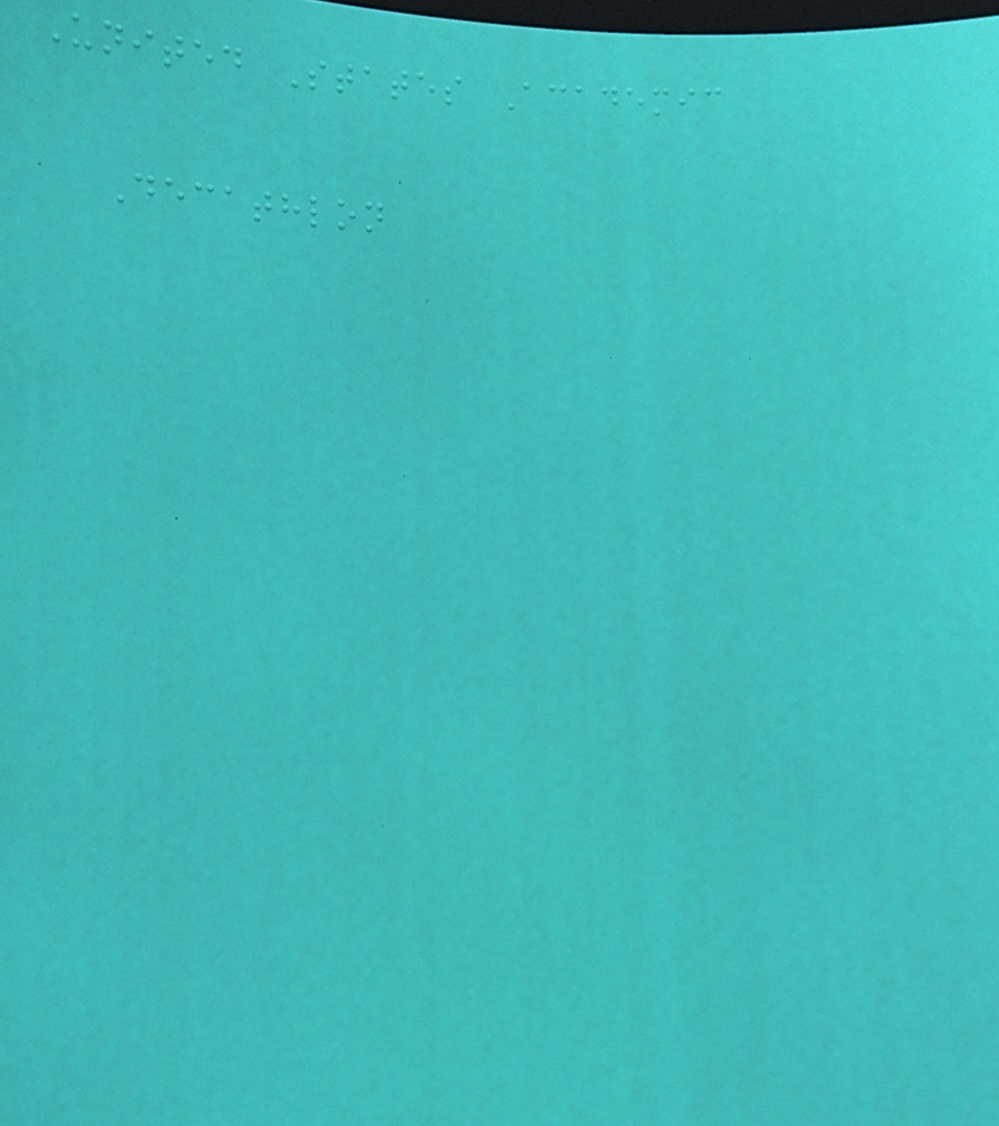United States Academic
Decathlon
